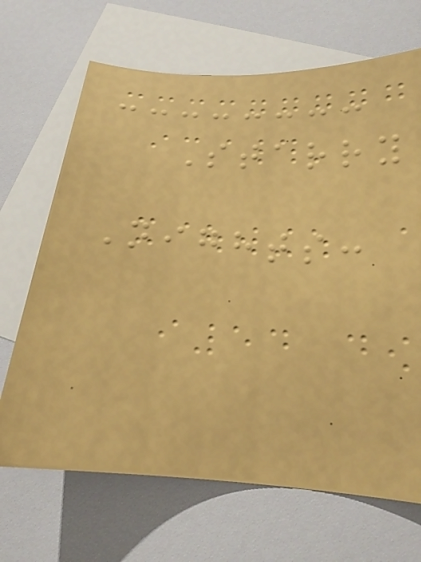Starry
Nights:
